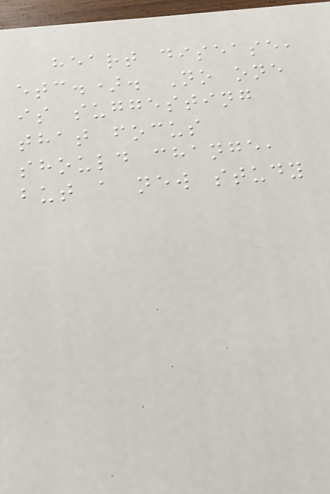heart disease,
etc.). No one
is suggesting
that focus
should change,
but a new study
